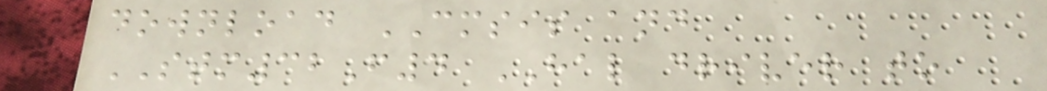download CMSIS and
STM32F4 HAL driver to
